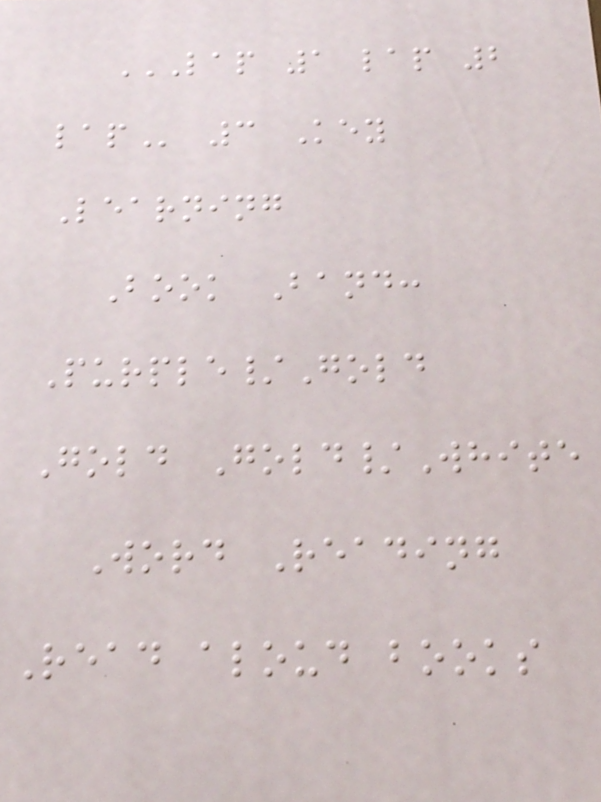LAP 1 LAP 2
LAP 3 Key
Learning
Book Band:
Purple/Gold
Gold Gold/White
Word Reading
Read aloud books
